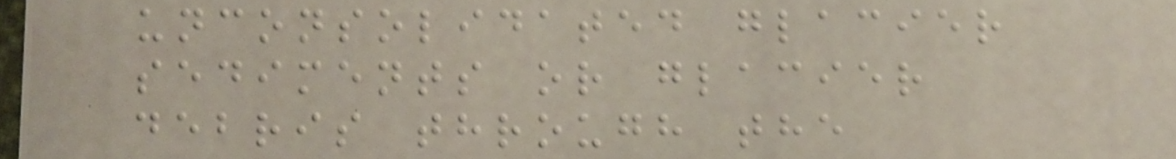unconsolidated glacier
sediments or glacier
debris through the
